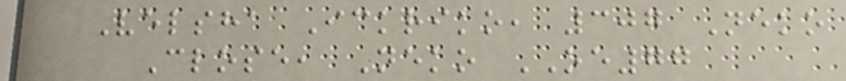Velsha Ickriko, 307 Neko
Close, Neko OE77
